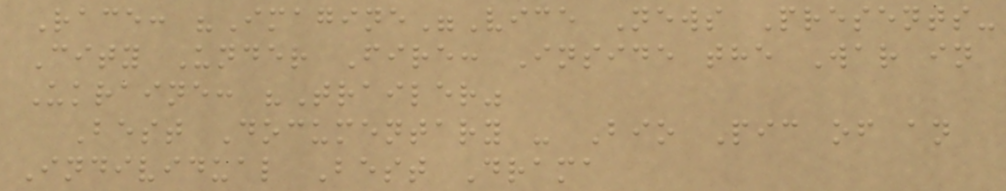Race: "Imagine"Vice News Presents-
City Under Fire: Inside the War in
Ukraine: "Trailer"
Best Documentary - Bio Pic of an
Individual Best Drama
